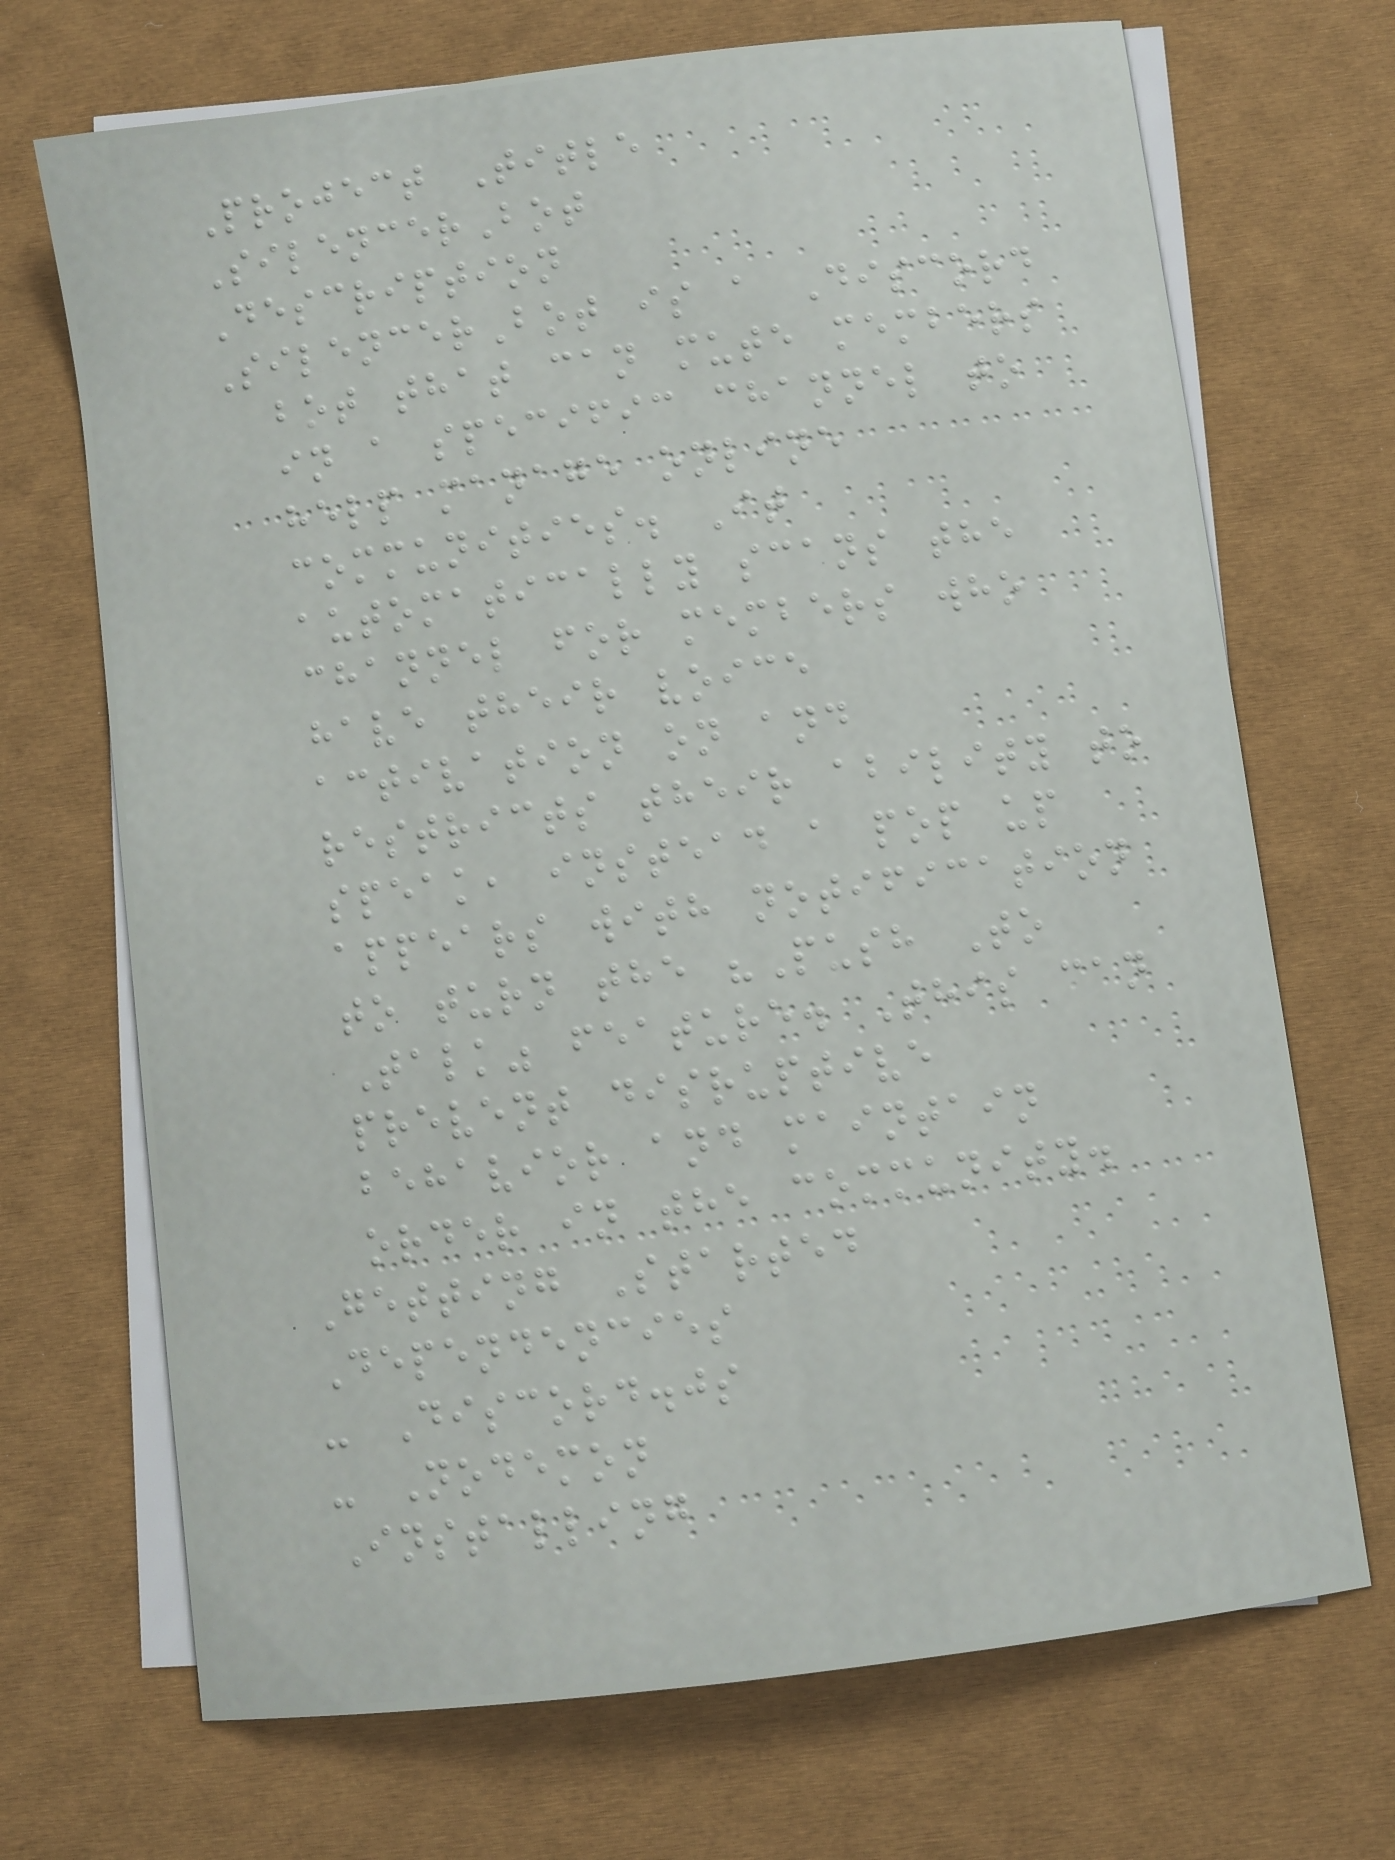Project Title
SilencerBot
Description
SilencerBot is a Discord
bot that can mute members
in a specific channel to
help manage online
communities. It
automatically scans the
channel for members who
have their voice
activation on and
restricts their ability to
speak, instead a pop up
appears with notification
to turn the "Push To
Talk" feature. This can
prevent disruptive
behavior and maintain
order in the community.
Getting Started
Dependencies
- Discord.js
- Nodemon
Installing
